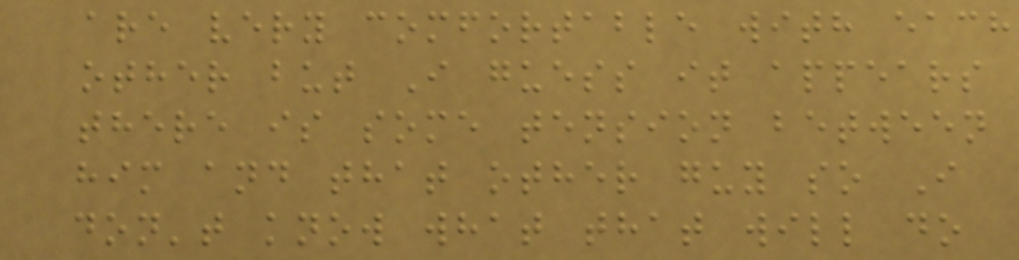are very comfortable with each
other but I guess it appears
there is some tension between
him and that other guy so I
don't know what that will do
